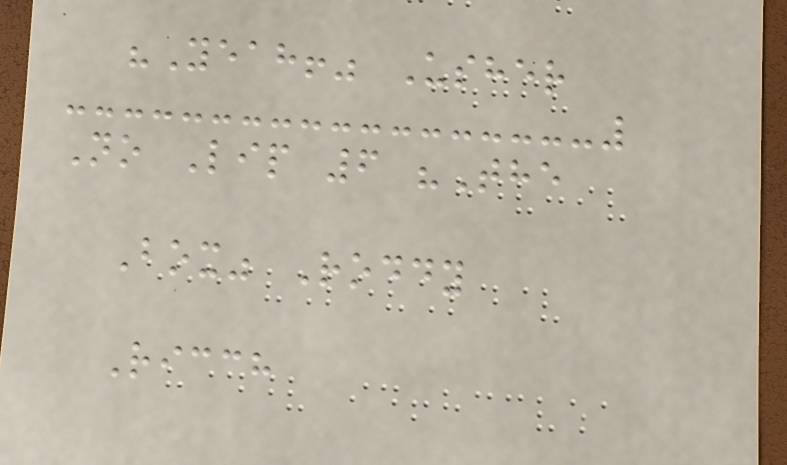"Yeah!" Usher
No Lip 6 "The
Box" Roddy
Ricch
